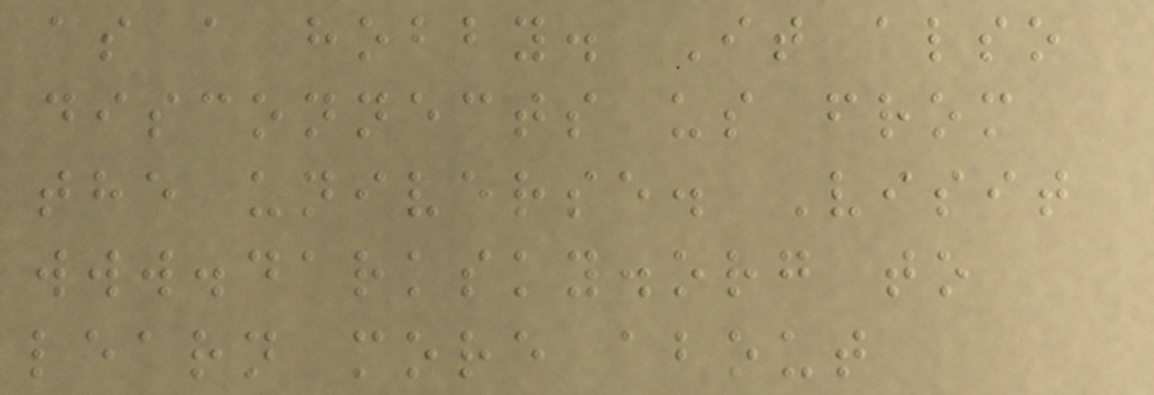as a hobby. It also
disconnects us from
the universe. Visit
www.darksky.org to
learn more about
